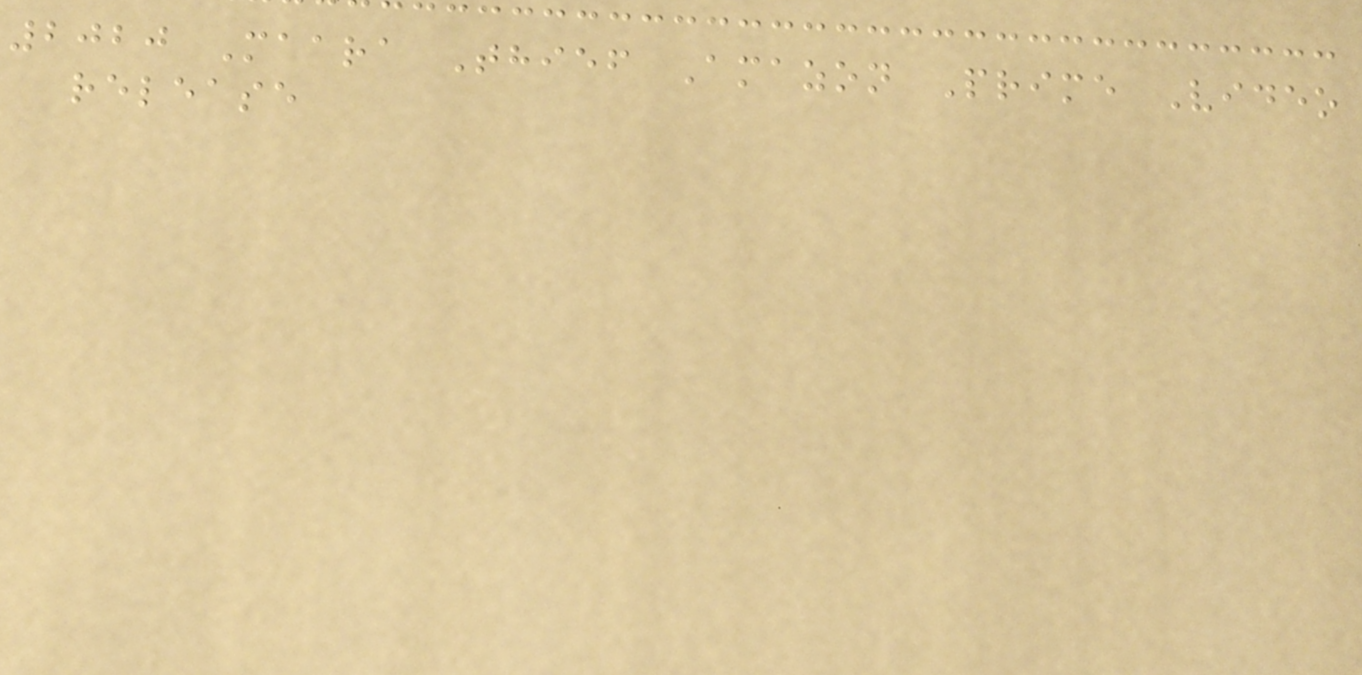2020 Maara Thief Amazon Prime Video
release
